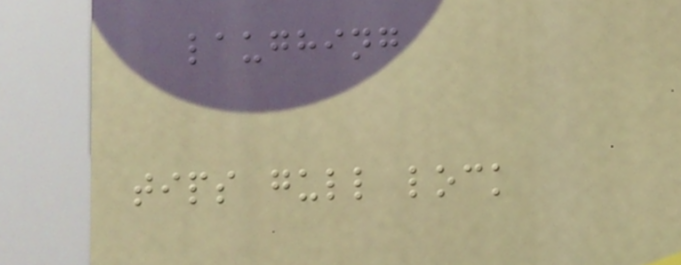laughing
tips gull lock
